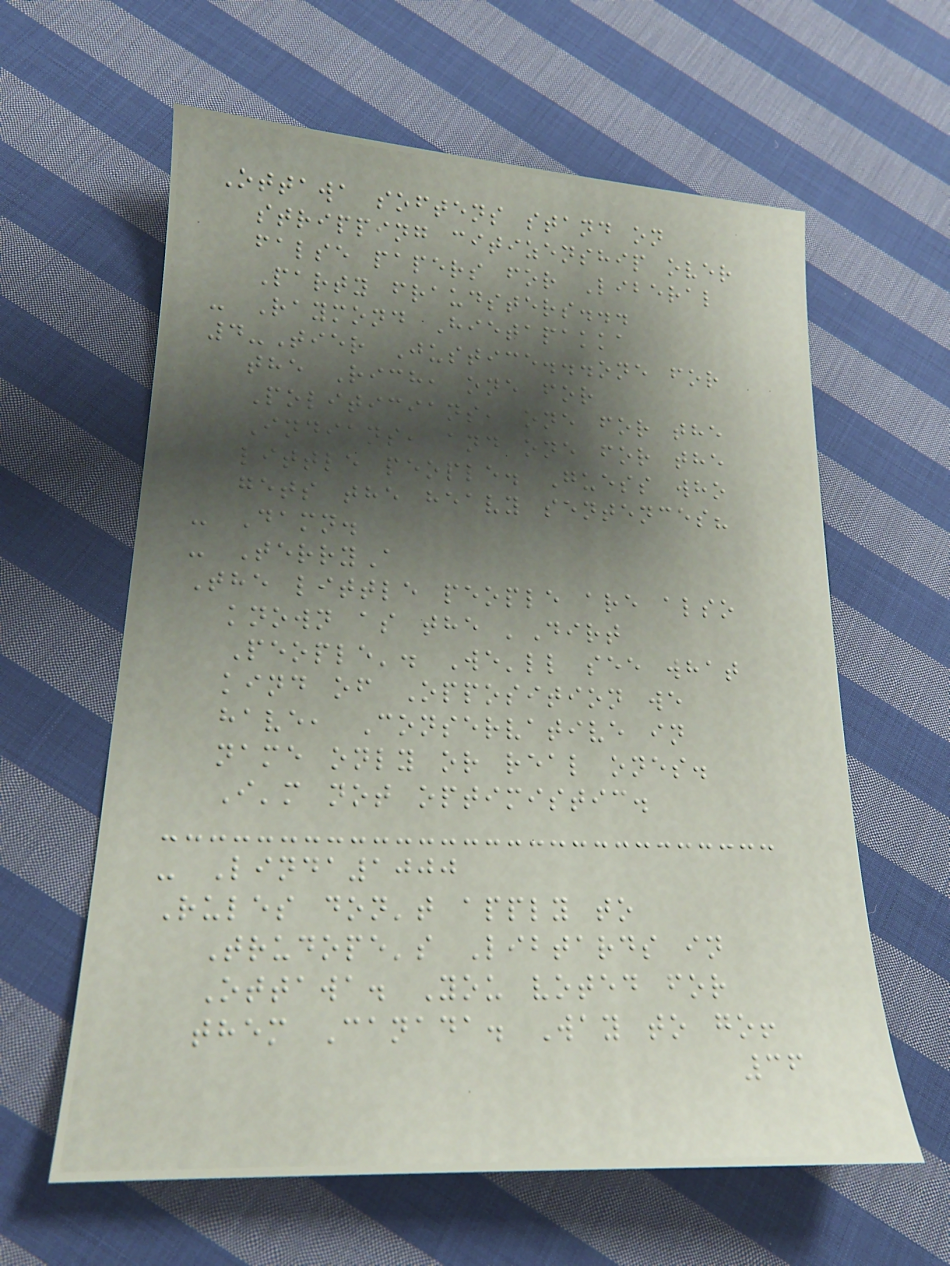Ottawa softens stand on
stripping citizenship over
false papers for Liberal
Party fraudsters...
- Raymond Hietapakka
4-Tier Justice...one for
the Rich, one for
Politicians, one for the
Indians, and one for the
little people. Guess who
gets the heavy sentences?
- Damn.
- TerryA
The little people are also
known as the 'Dirt
People'. We'll see what
kind of Opposition we
have, Conservative in
name only or real ones.
I'm not optimistic.
- Linda1000
Rules don't apply to
Trudope's Libtards in
Ottawa. You voted for
them Canada. Way to go!
36
